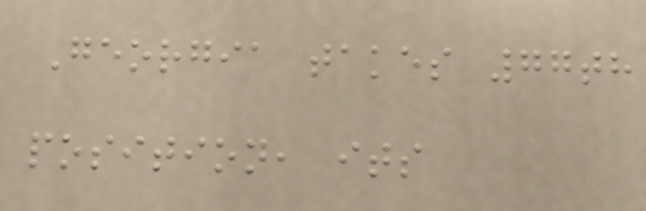Georgia takes 77th
position, its
